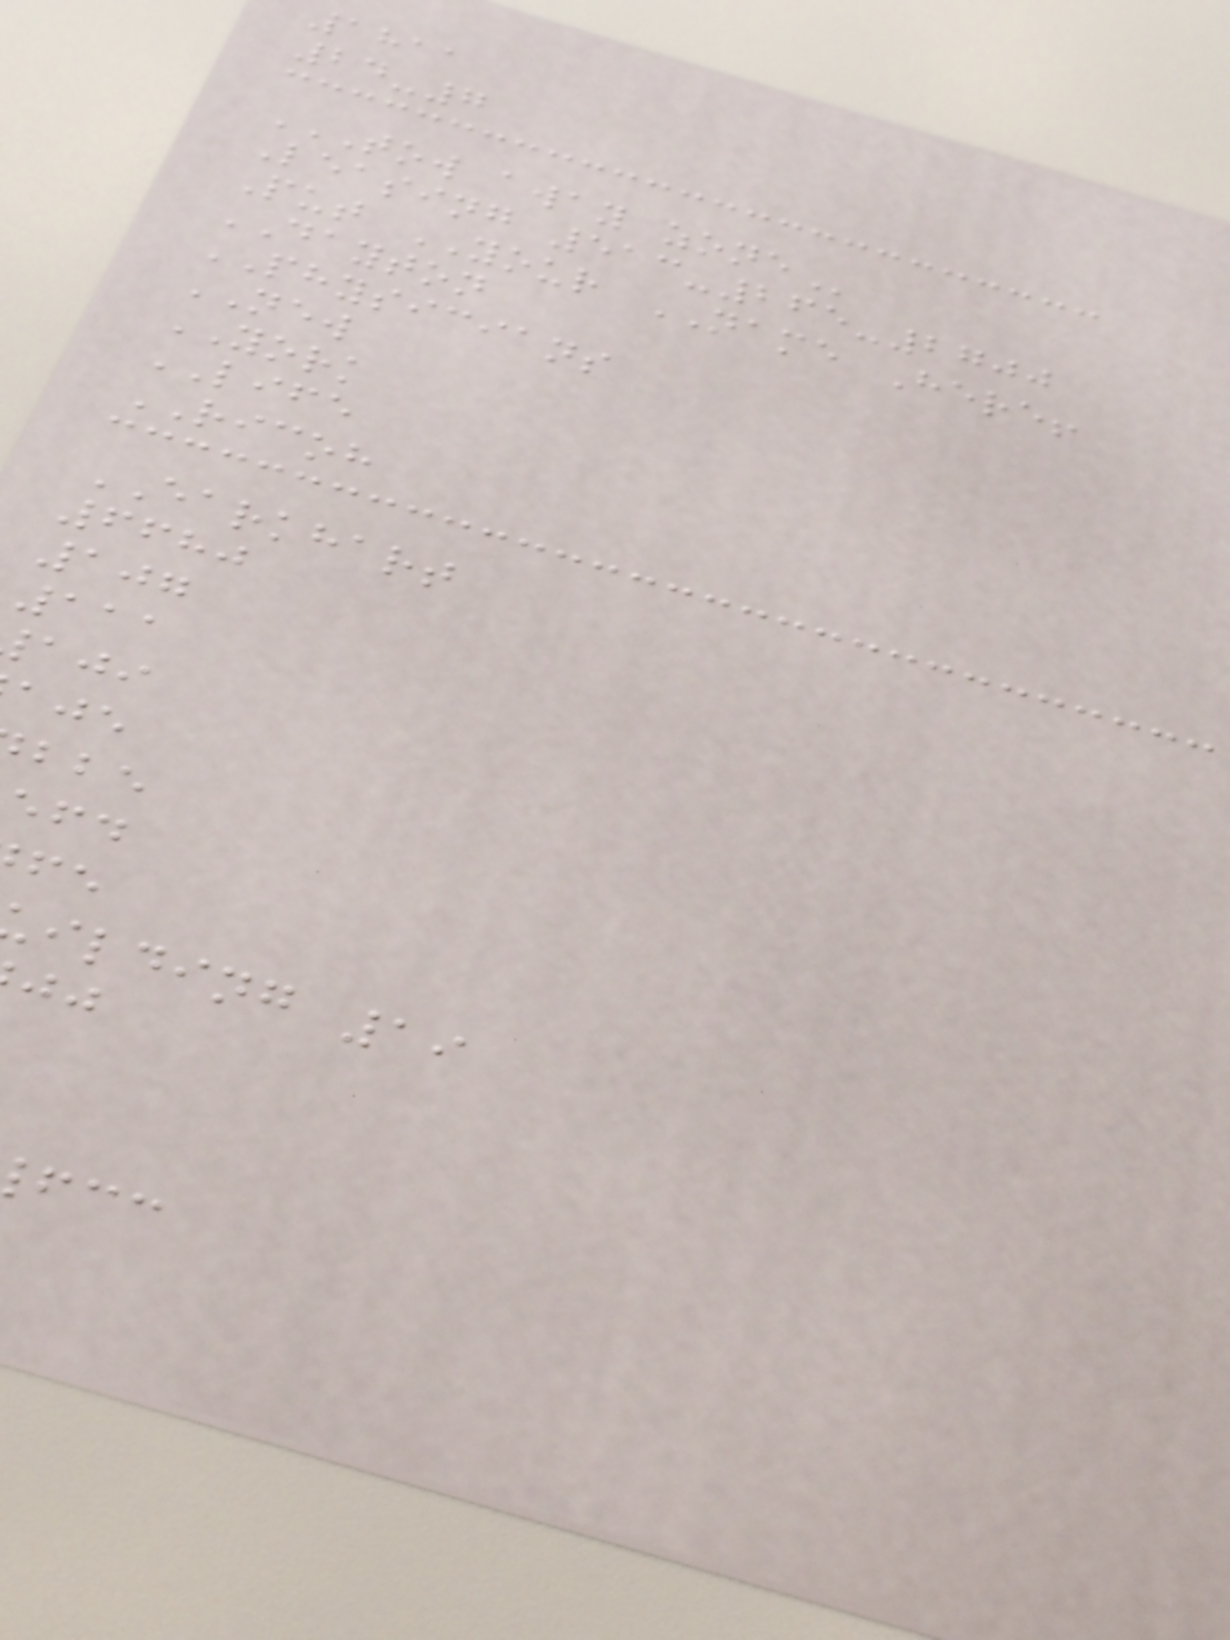1811
24-7
TOW AWAY ZONE
Leasing 513-265-2700
Put YOUR NAME Here!
DAYTON
PHYSICIANS
NEW
YORK
LIFE
RICOH
EARKHART
6680
107
111
ilding 19
